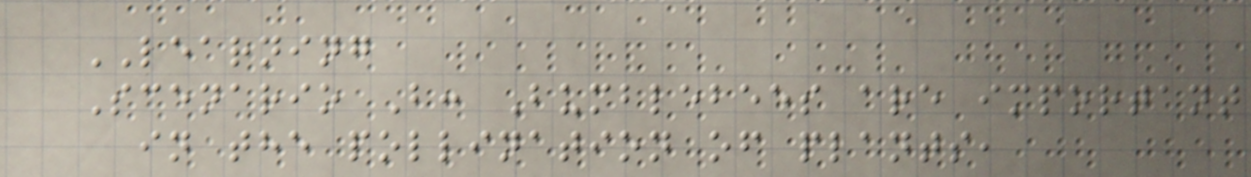LEARNING
Scenario B: Bumblebees are important
in the pollination of plants,
